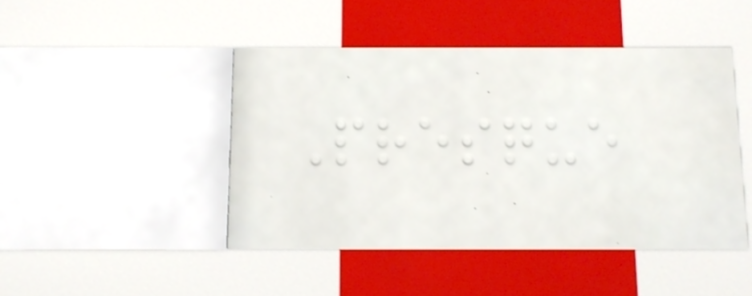Presque
